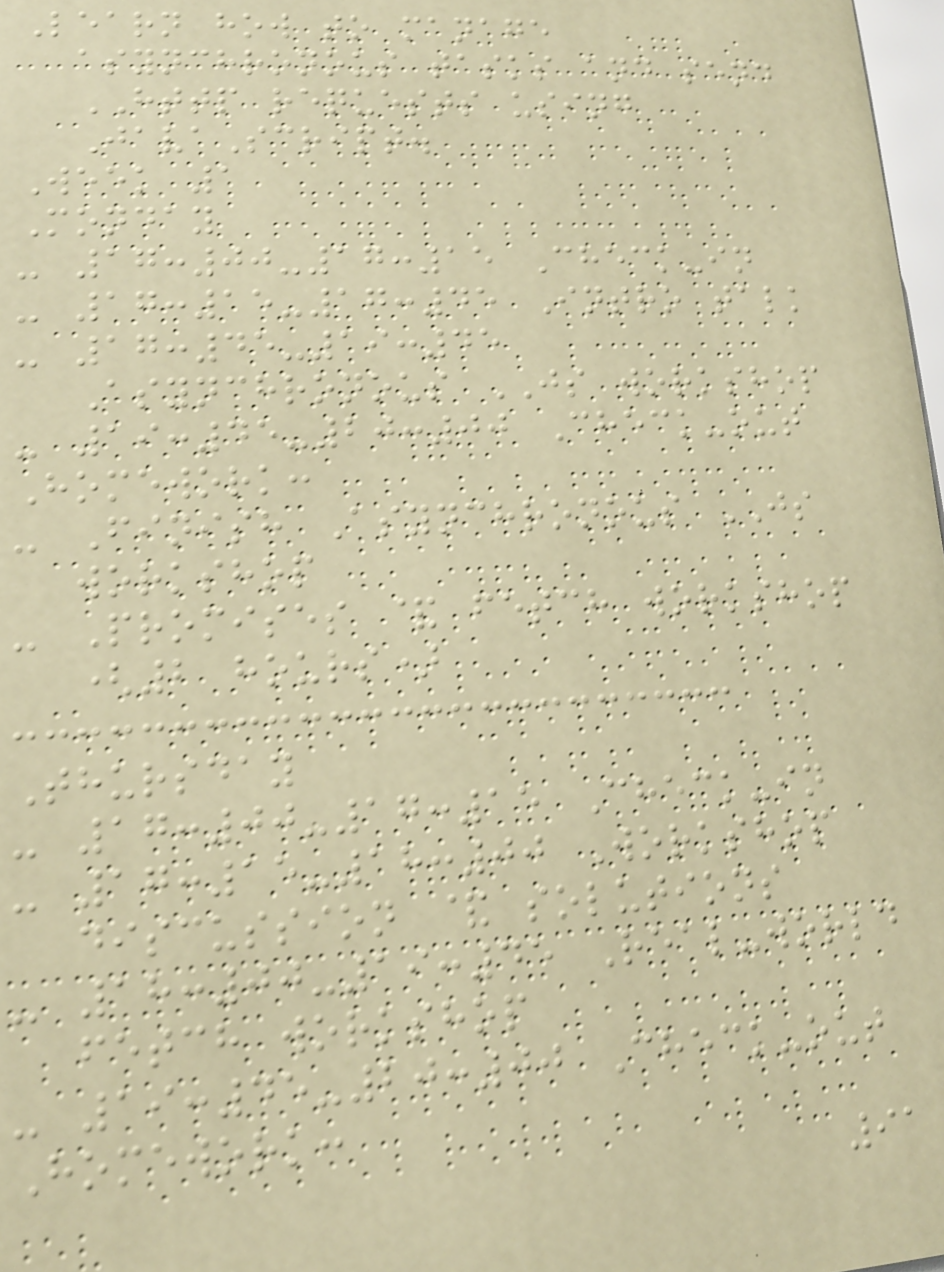Learn how to manage
asynchronous tasks and send
HTTP requests using
JavaScript.
Week 1
Monday
- 17:00-17:15 Check-in
- 17:15-17:45 Intro talk
- 17:45-19:45
Asynchronous JS workshop
- 19:45-20:00 Check-out
Homework:
- Finish Asynchronous JS
workshop
- Promises & fetch workshop
(2 hours)
Thursday
- 17:00-17:15 Check-in
- 17:15-18:00 Workshop
discussion & solutions
- 18:00-19:45 Real-world
fetch workshop
- 19:45-20:00 Check-out
Homework:
91
